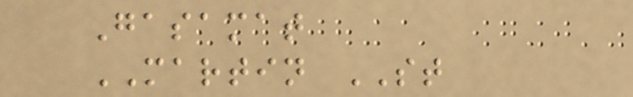Gasamat
MARTIN ST
